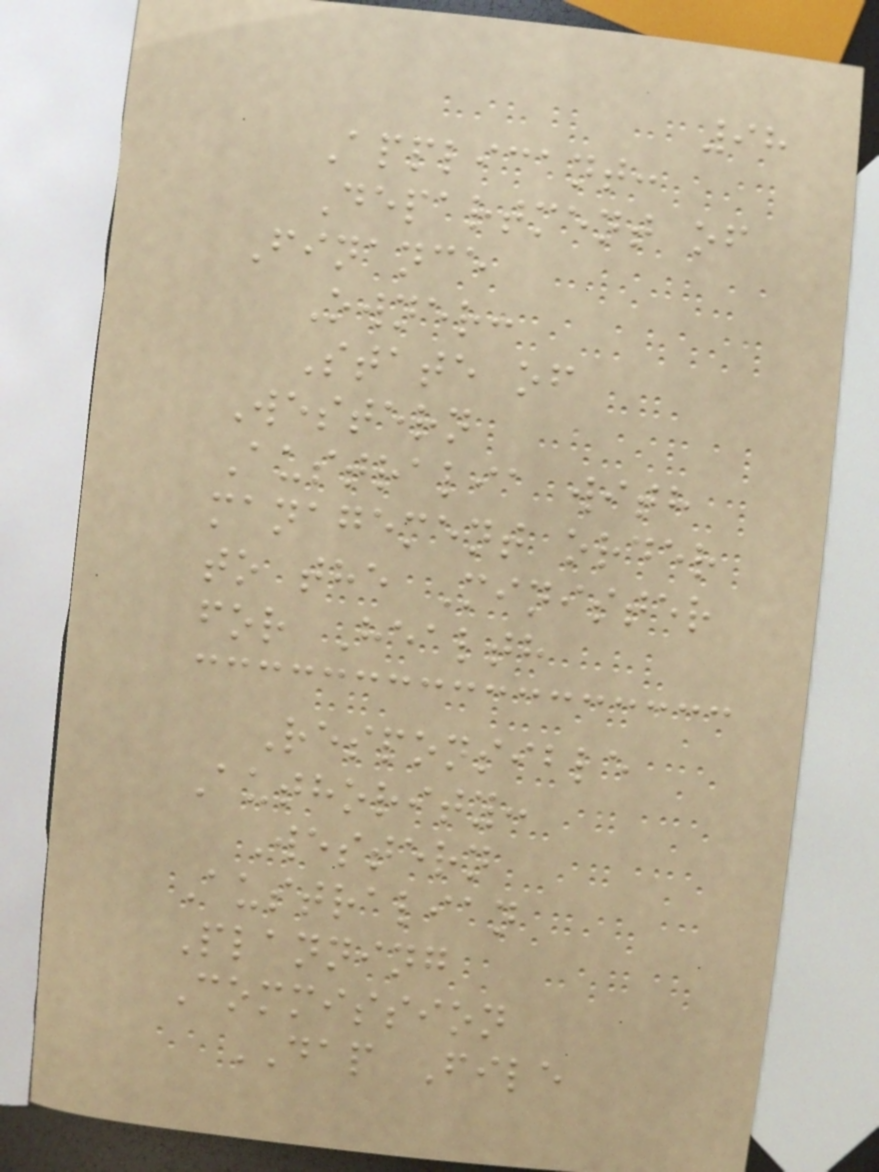98
Applicant:
Department of
Finance
Owner:
State of
Western
Australia with
management order
to the Minister
for Health
Responsible
Authority:
Western
Australian
Planning
Commission
DAP File
